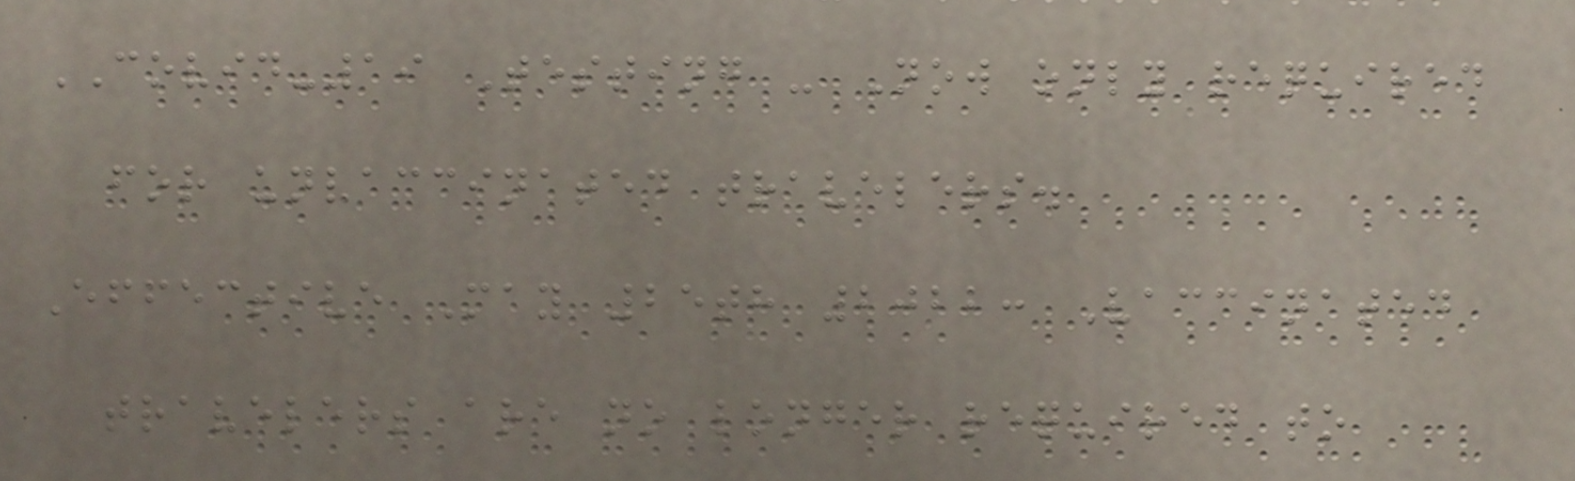COVID-19 Testing - Now only required
for unvaccinated travelers.
Effective May 25th 2022: Vaccinated
travelers are no longer required to
